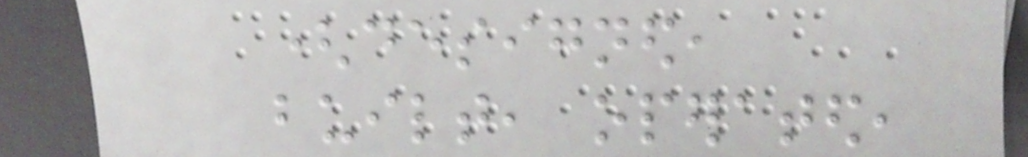(designed,
built, operated,
